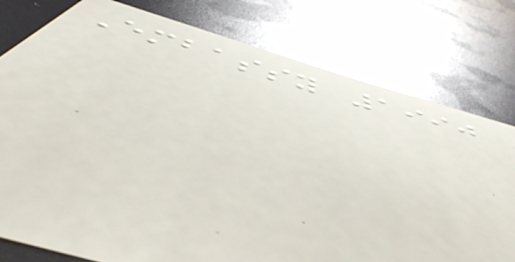Embassy 1990
